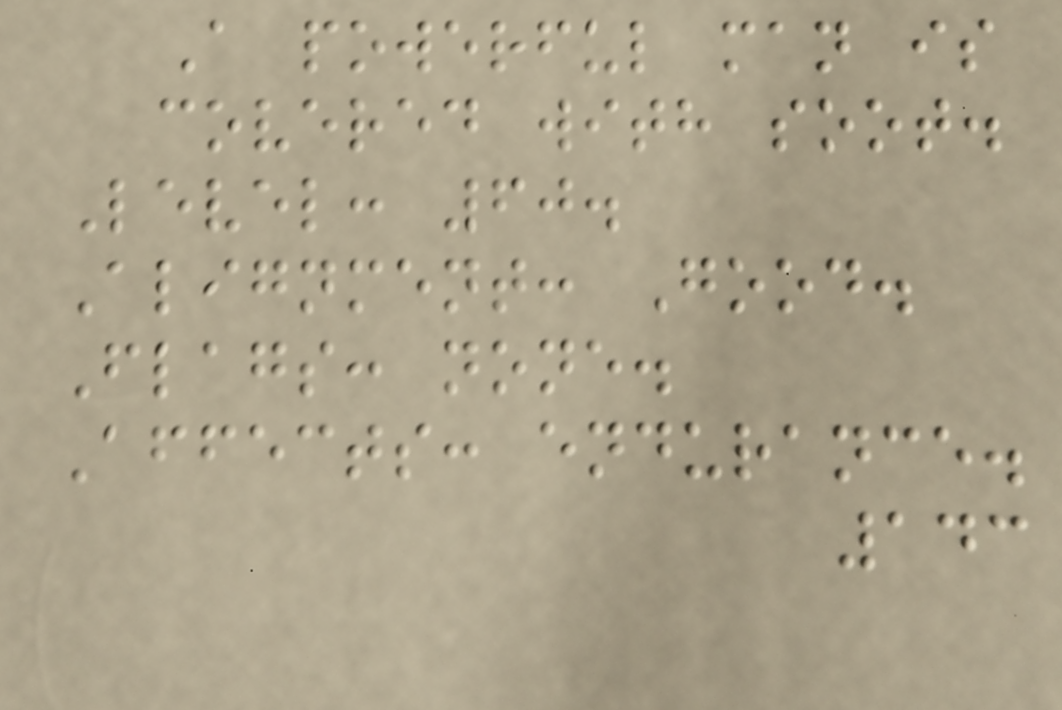A powerful man is
covered with soot.
Level: 60.
Alignment: Good.
Flags: none.
Affects: endurance.
143
